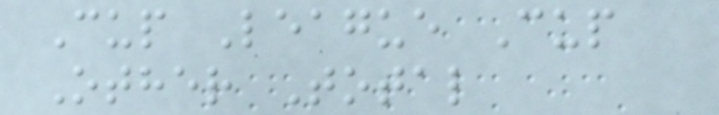Cup League Cup
Other Total
